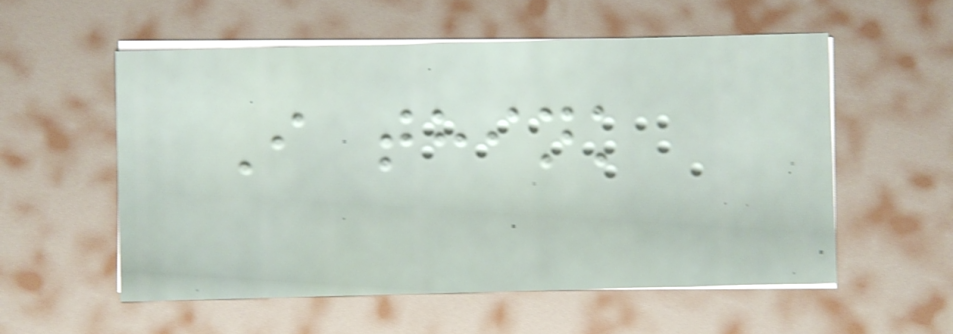I think
